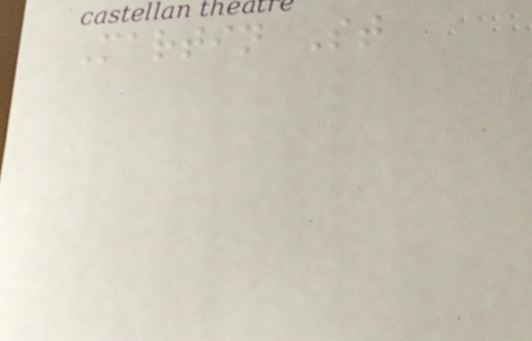Martin St
